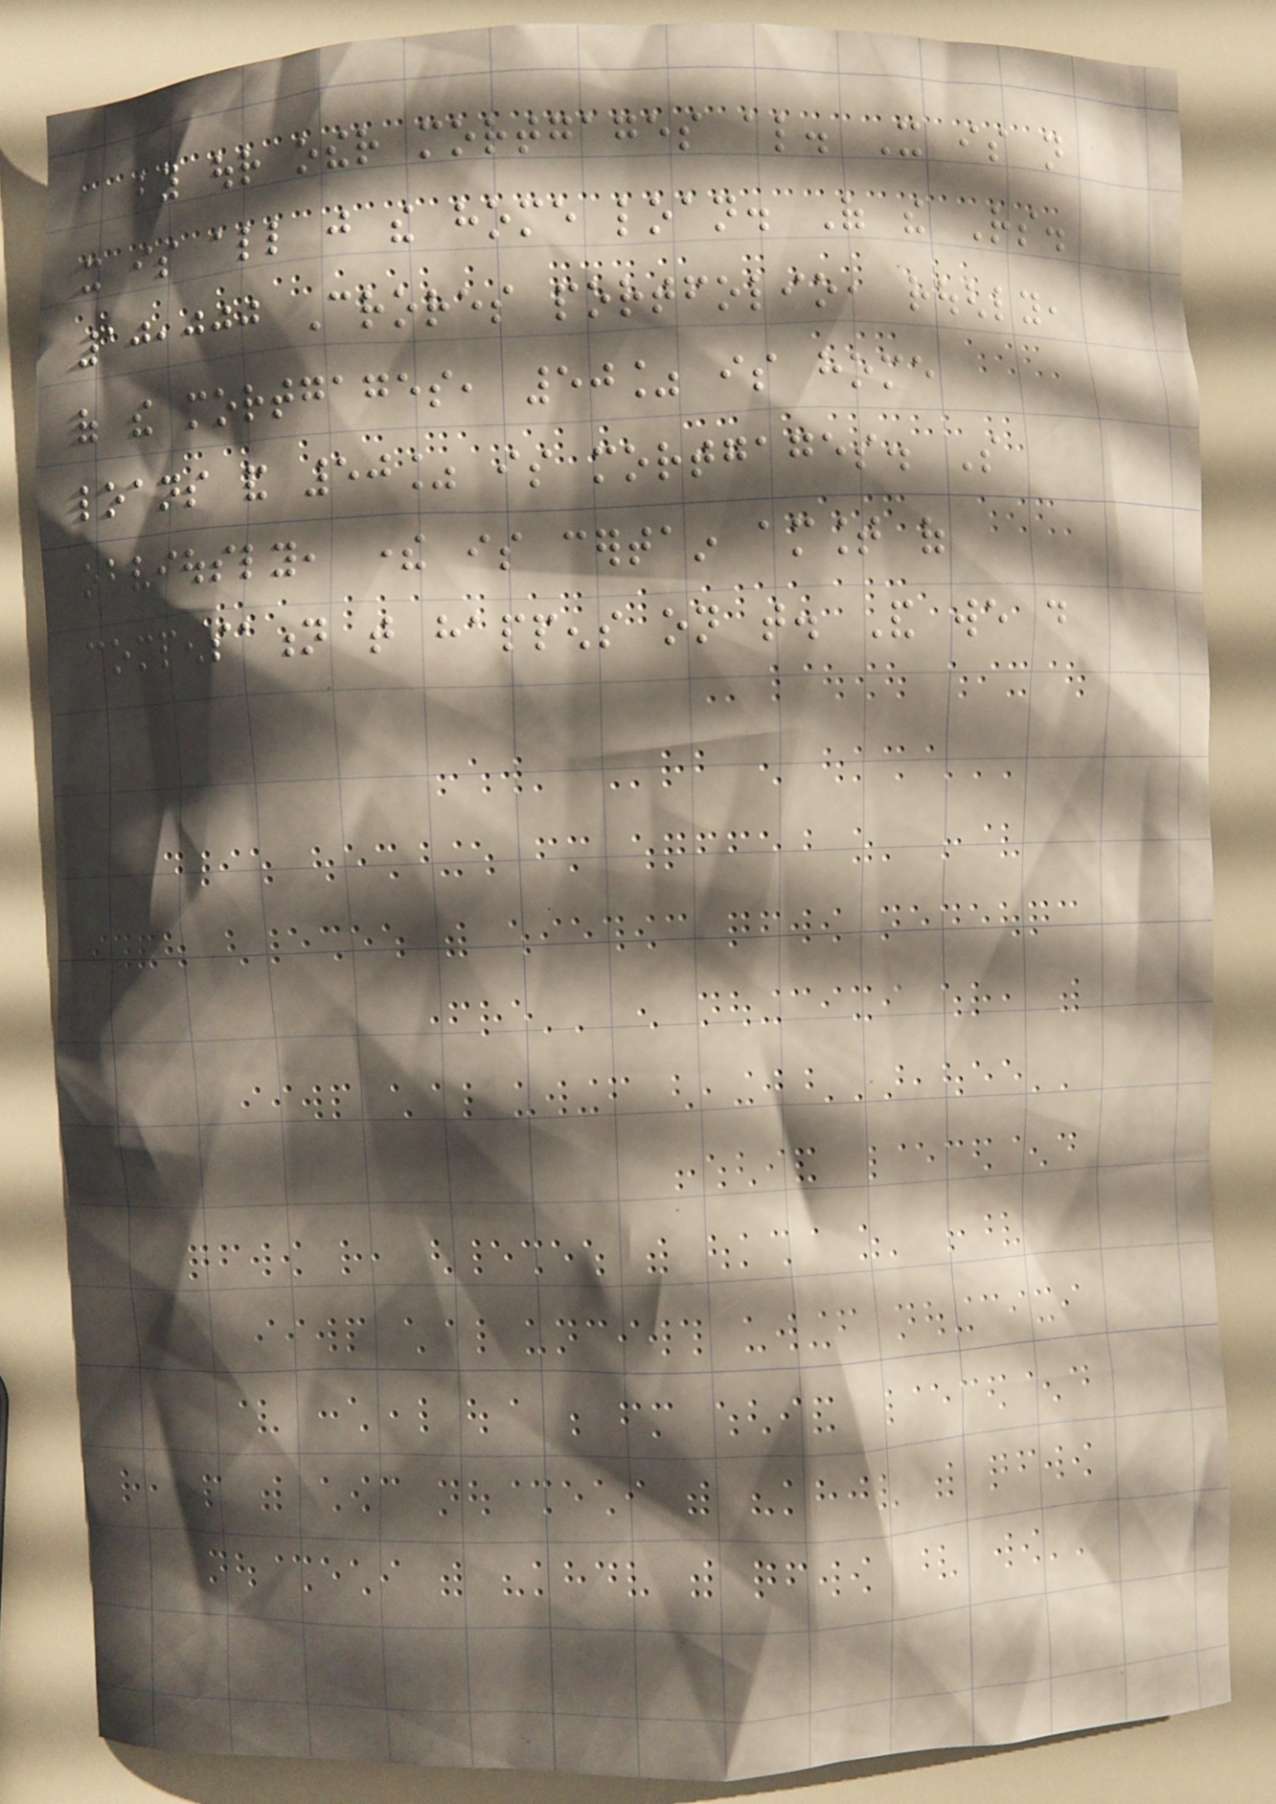by our other mortgages also. It is not
it is all just the home loan. Of the Rs.
10,000 Crores portfolio, roughly,
of the mortgages, 50% is home
loans and 50% is mortgages. So
obviously, there is certain amount of
compensation that happens on that. And we do
